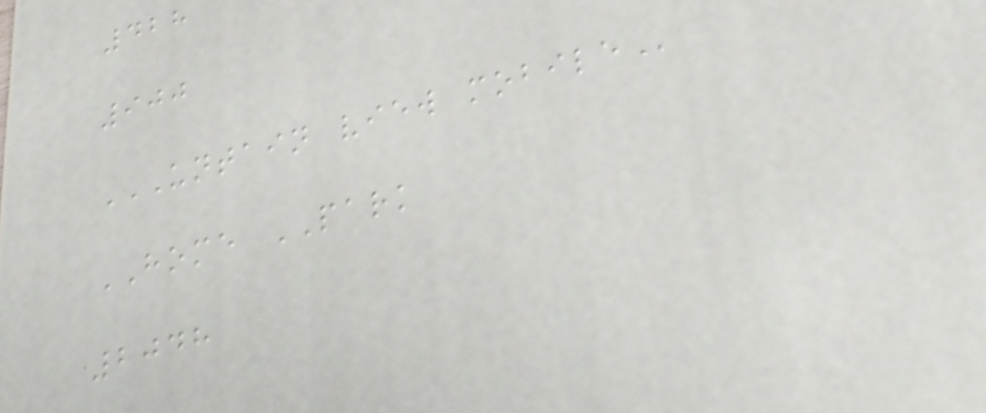428
900
UNTAIN VIEW MOBILE
HOME PARK
2048
